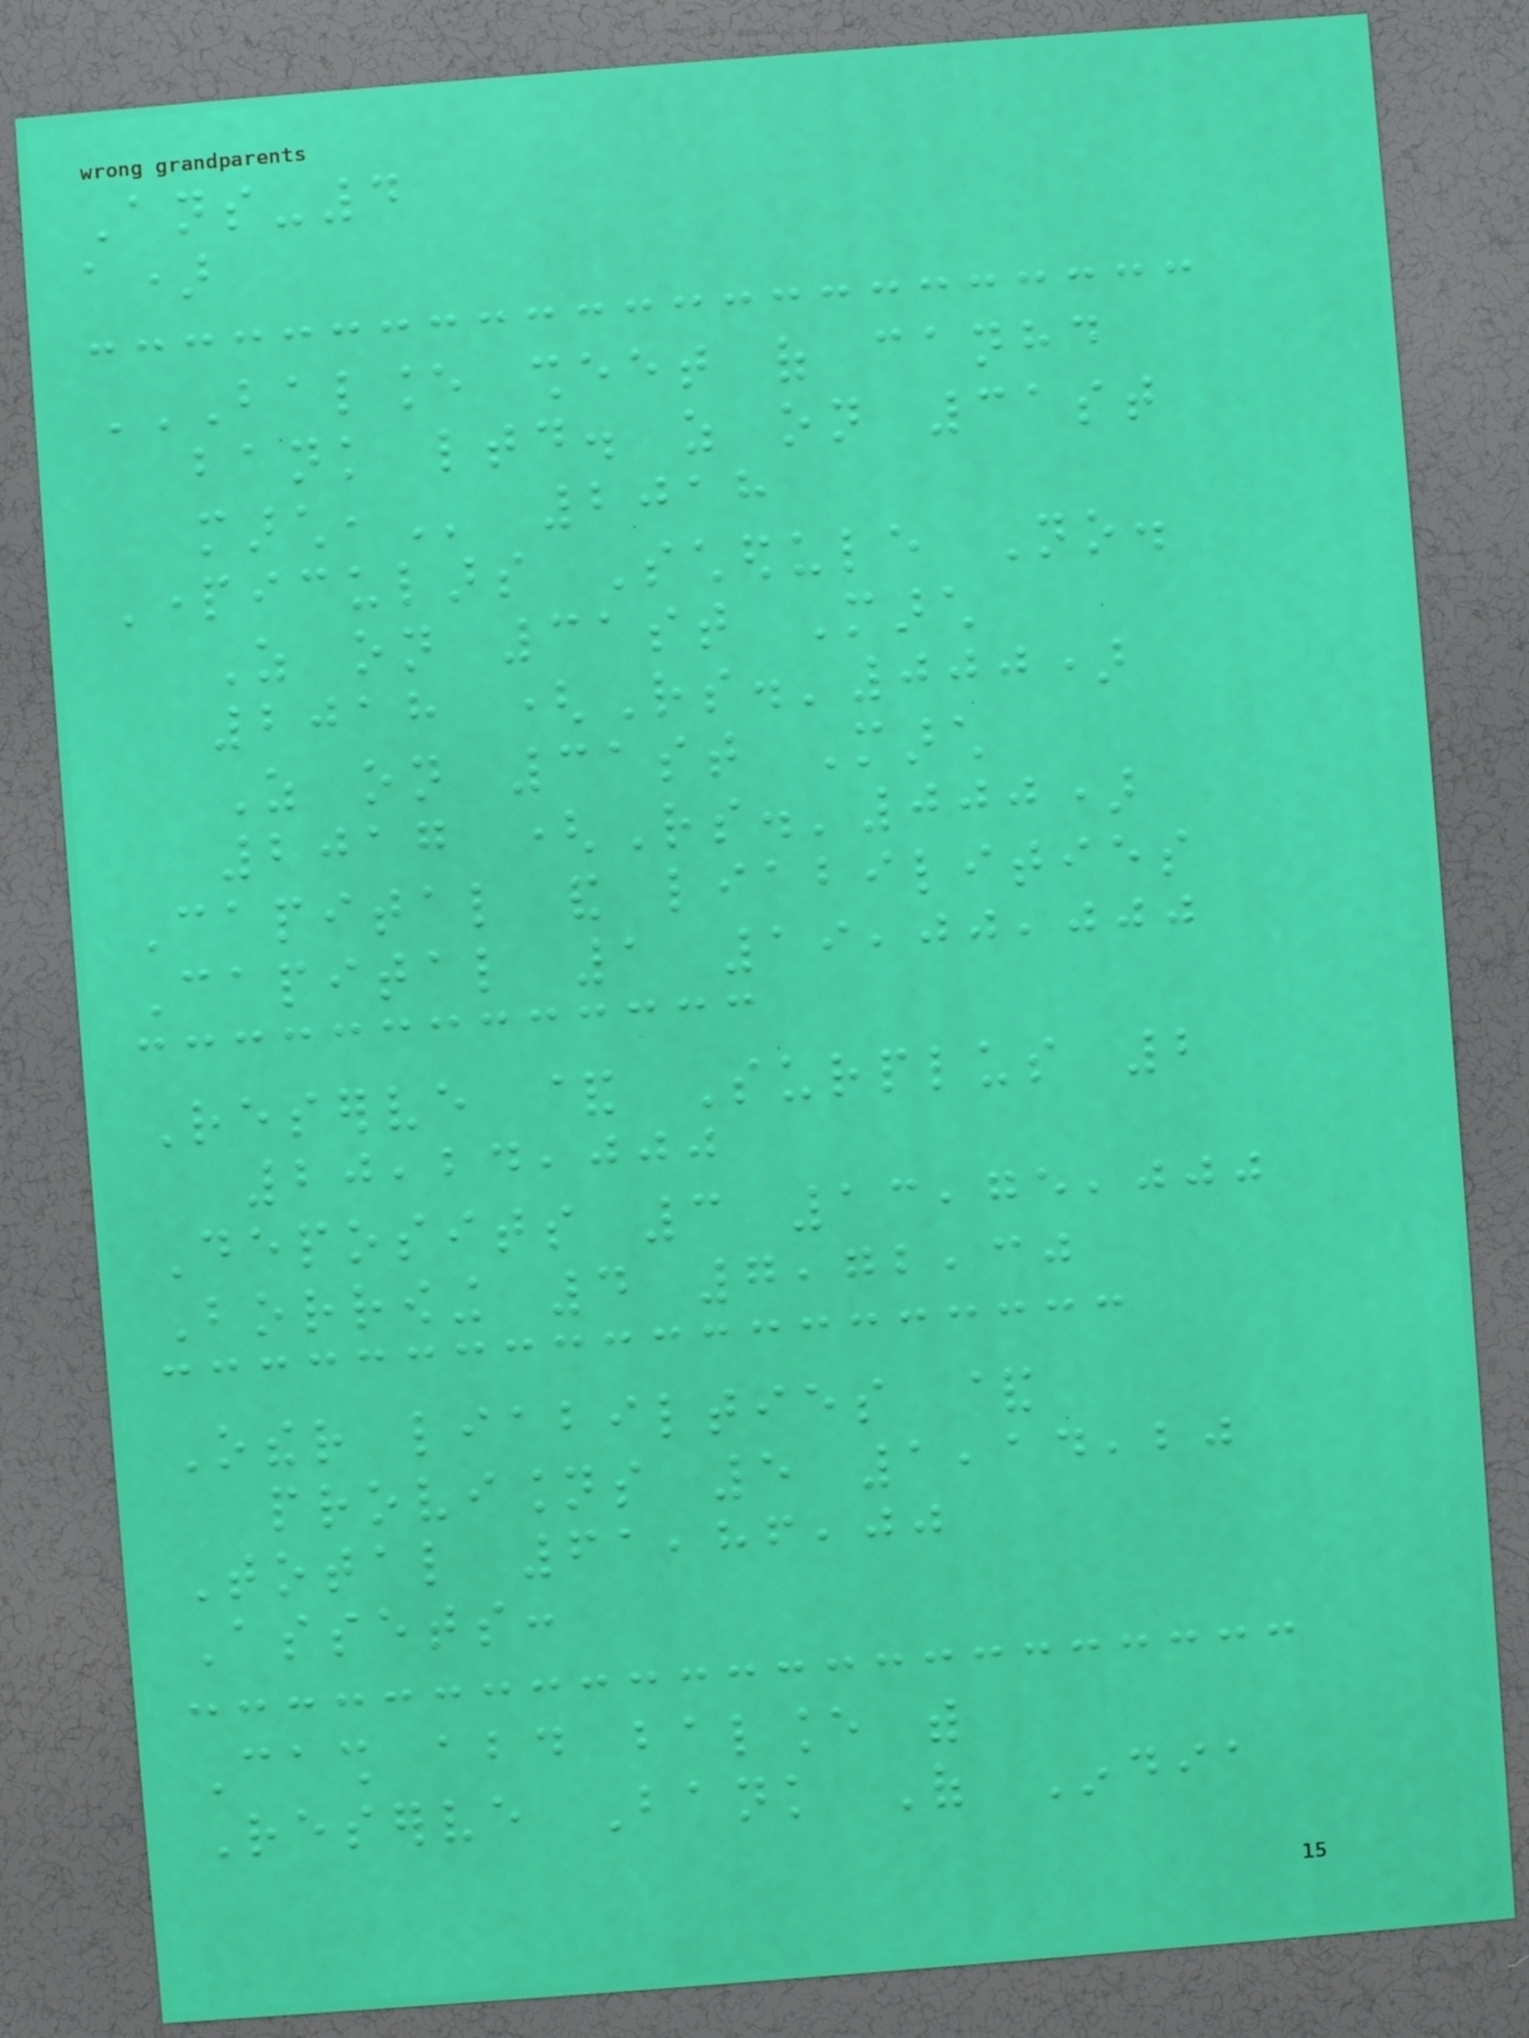Ans-4
a)
BALANCE SHEET OF CANHD
BANK LTD. AS ON 31ST
MARCH, 2018
Particulars Schedule No.
As on 31st March
2018 (Rs.'000)
As on 31st March
2017 (Rs.'000)
Capital and liabilities
Capital 1 19,00,000
Reserve & Surplus 2
20,24,000
Deposits 3 13,75,000
Borrowing 4 7,72,30
Other liabilties &
provisions 5 1,14,20
Total 61,86,00
Assets:
Cash abd balance with
Reserve Bank Of India
